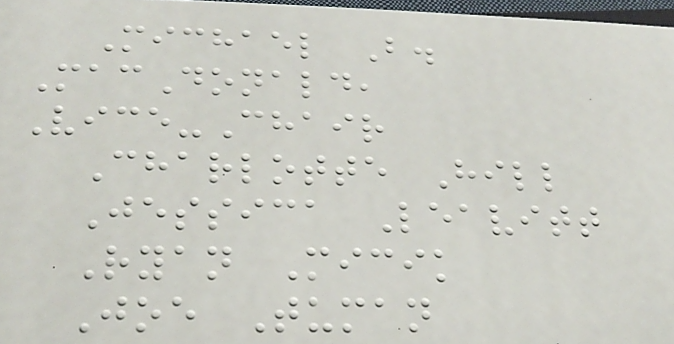Michael B.
MacDonald,
Vice-Chair
Charlotte Hill
Jessica Leavitt
Ryan Micik
Joe Tuman
